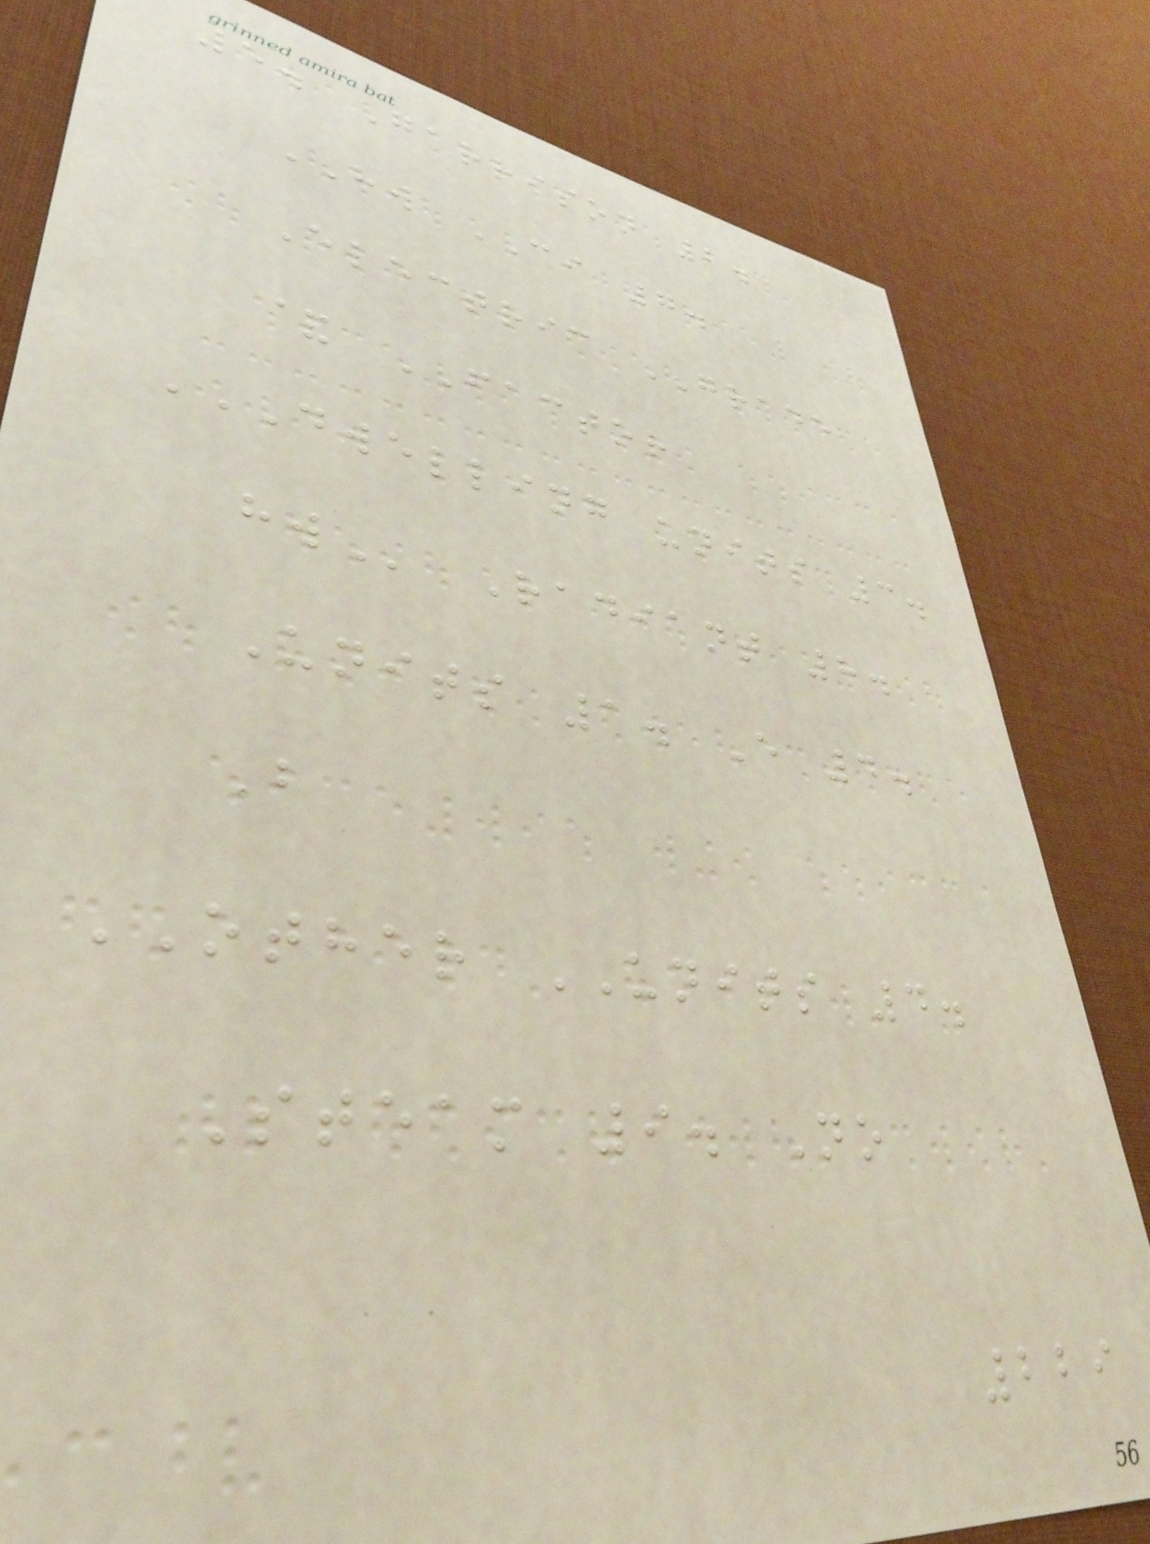5. Garrison 2.
HW CI 7.
Electric GRADE
& FACTOR
DWELLING UNITS 3.
HW Radiant 8.
Units 1. E 4.
B
OTHER UNITS 4.
Steam 9. No
229
